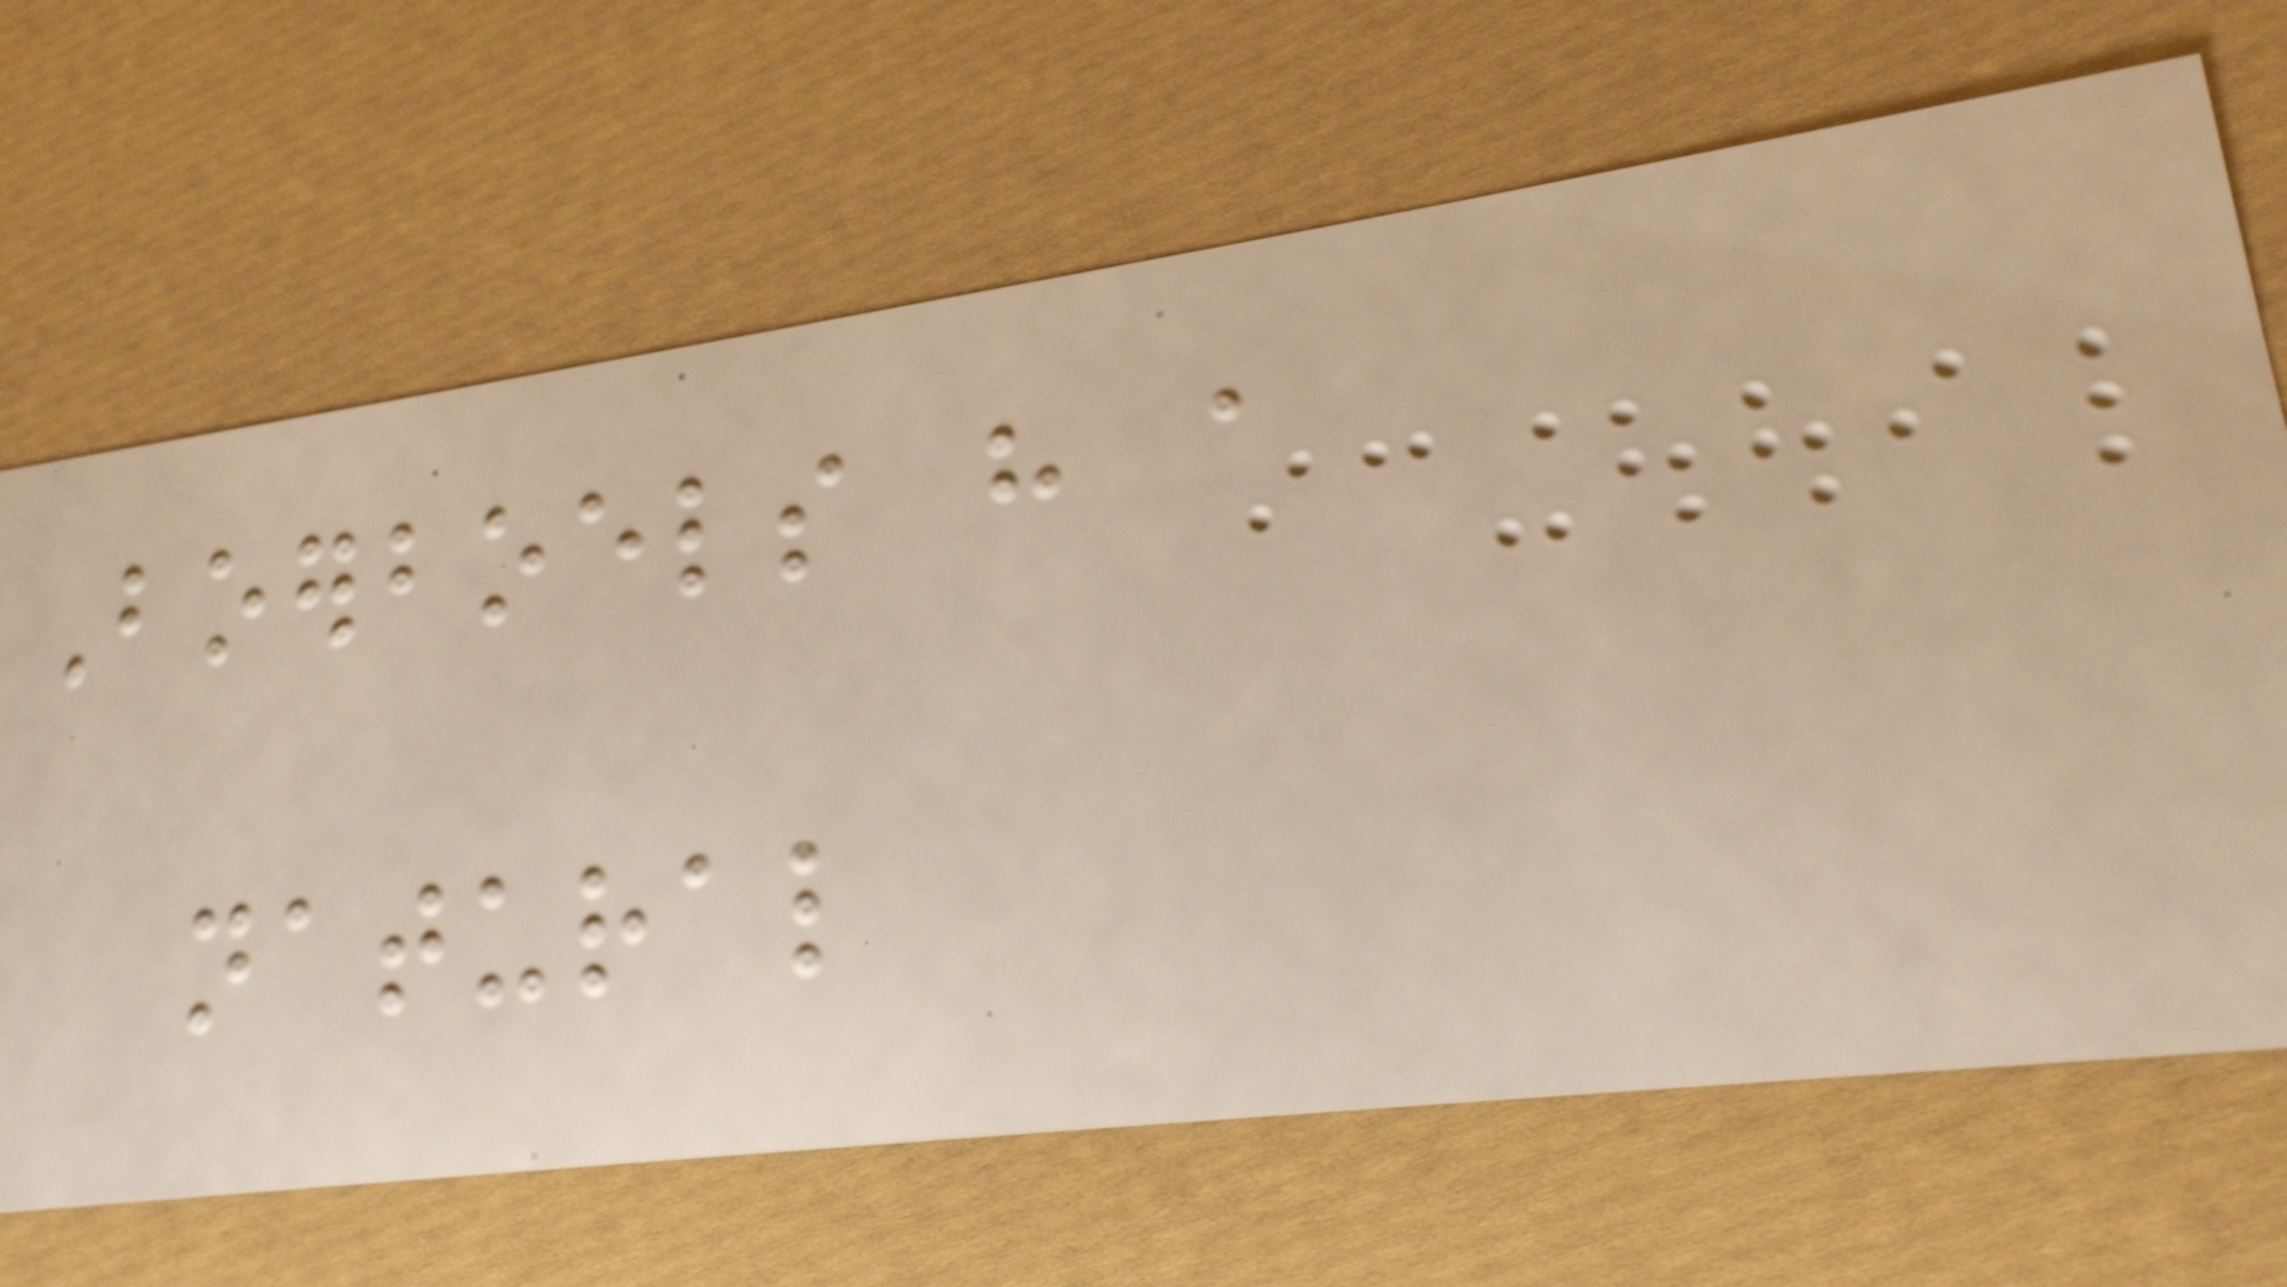Boerboels have a
natural
